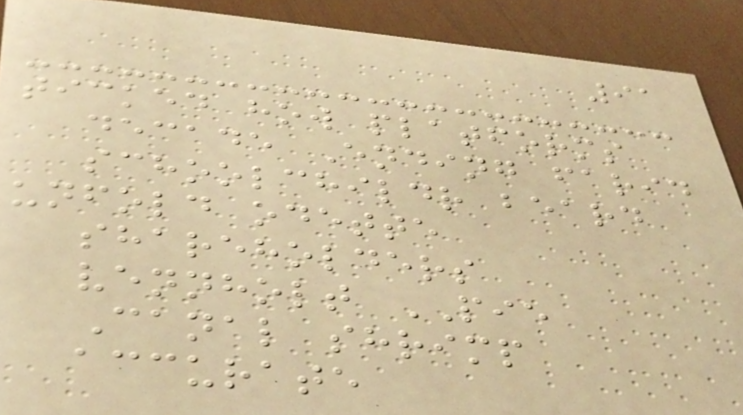91
ticked how platforms
decade Ending farid
schoolchildr beard
unfold odette
shareholders
vennholt PIE
Canal shrimp
accurate
